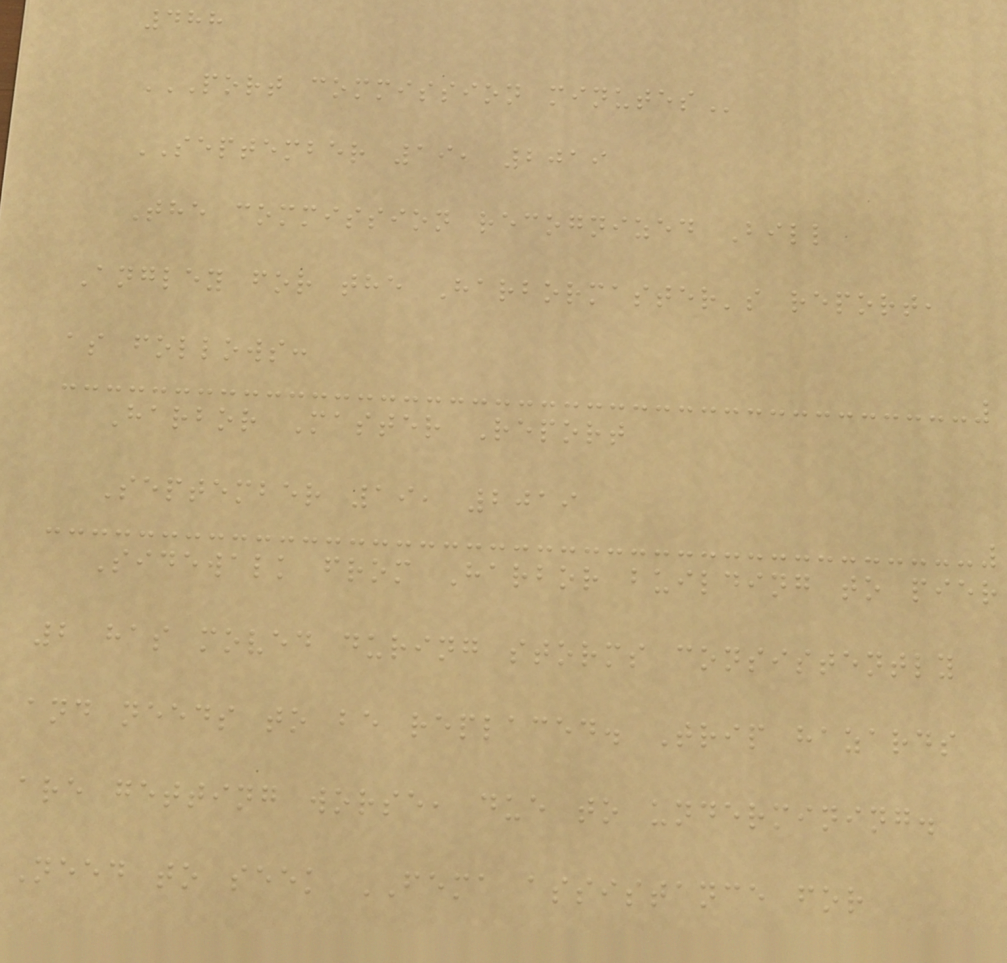488
PORT COMMISSION MINUTES
SEPTEMBER 19, 2019
The commission recognized Bill
Angley for the Harbormaster's report,
as follows:
Harbor Master Report
September 19, 2019
Sidewalk from Harbor building to pier
2 has moved during storms consistently
and needs to be replaced. Trip hazards
are getting worse, due to undermining.
Need to seek FEMA assistance for
